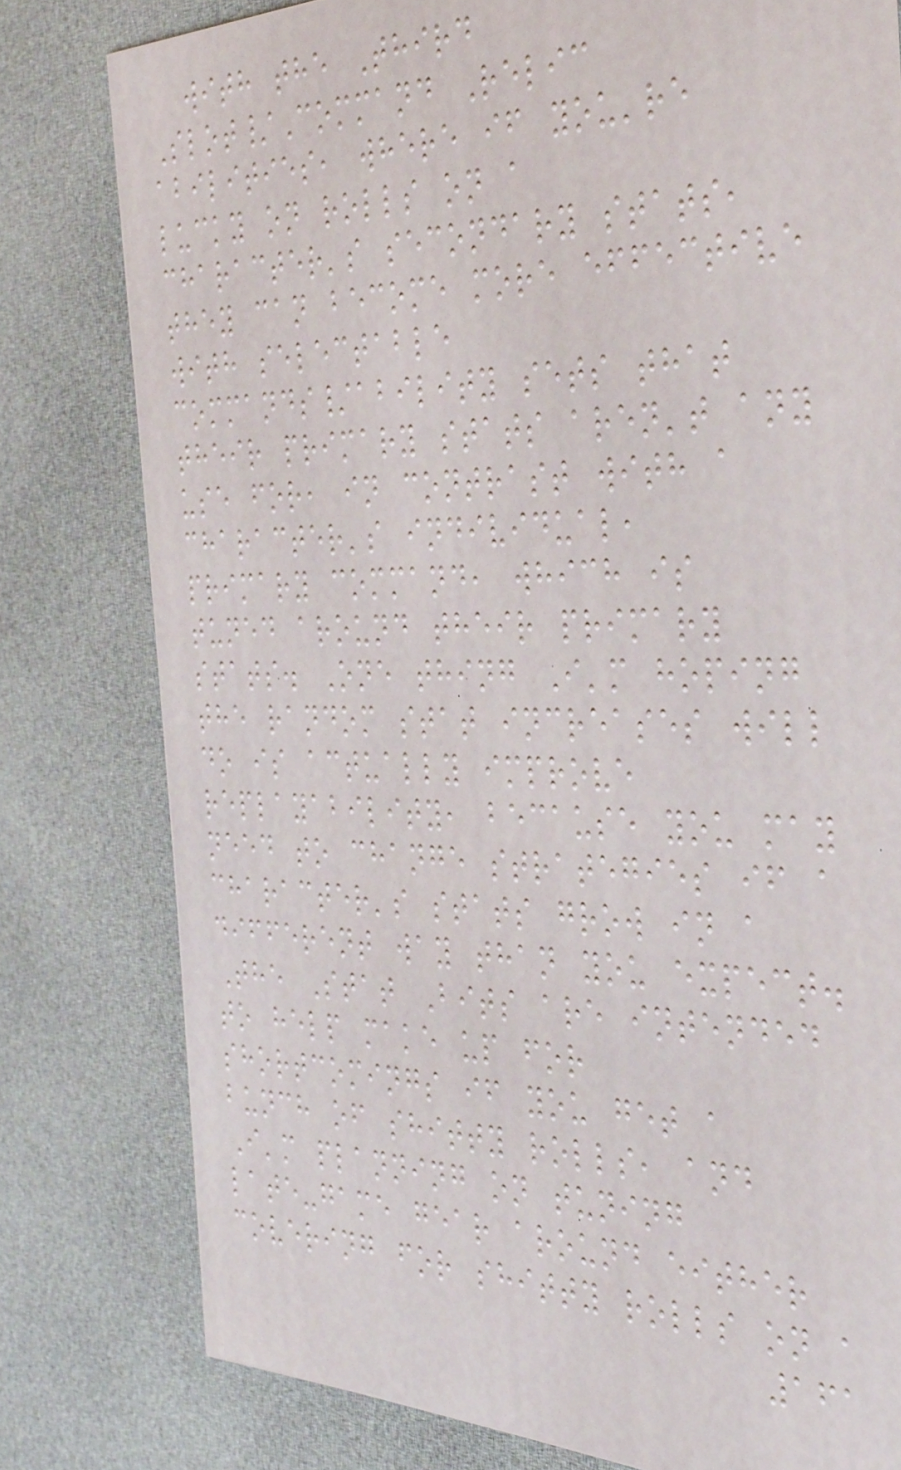with the Third
Slot/Command Relic
abilities, where if you're
lucky on rolls on a
character's secondary stats,
they can become more effective
with selectable
commands/ability sets that
their primary stats aren't any
use for, in contrast with a
character's individual,
primary command, which is
tuned around their primary
stats. One thing I'm hoping
the random stat increases will
do is actually improve
replayability, because you may
need to change strategies if a
character's stats grow in a
different way than you expect.
The Stat Bits are intended
to help make up for
shortcomings if you get a
bunch of shitty rolls, and
I'm planning on tuning
late-game gear around either
covering for shitty rolls on a
161
